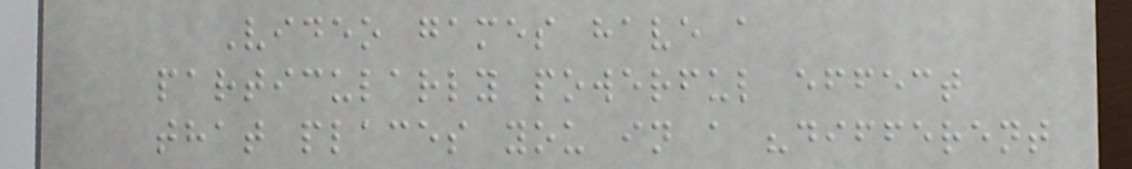Video games have a
particularly powerful effect
that places you in a "different
